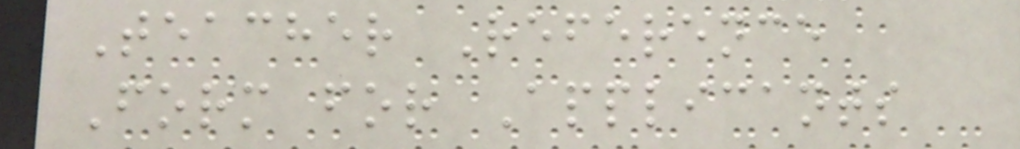Teacher Reference
Form for Applicants
